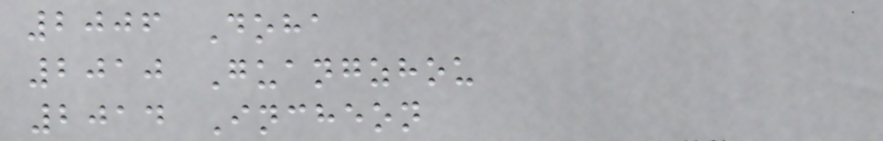2006 Doha
2010 Guangzhou
2014 Incheon
